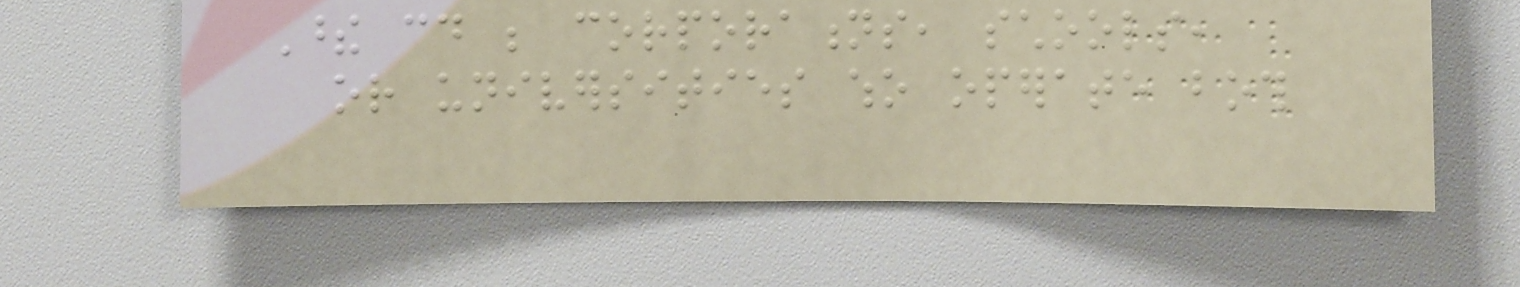These could be corporations, schools,
or universities who operate both
